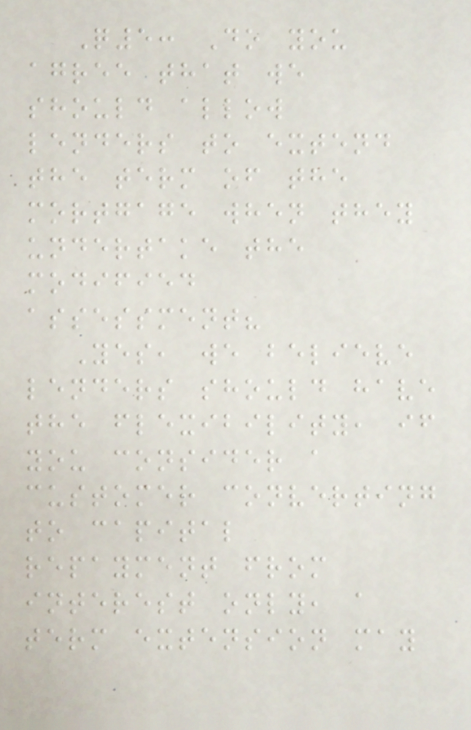Q5: Do you
agree that we
should allow
lenders to extend
the term of the
mortgage when they
undertake the
modified
assessment?
Yes, we believe
lenders should have
the flexibility, if
you consider a
customer converting
to capital
repayment from
interest only, a
term extension may
